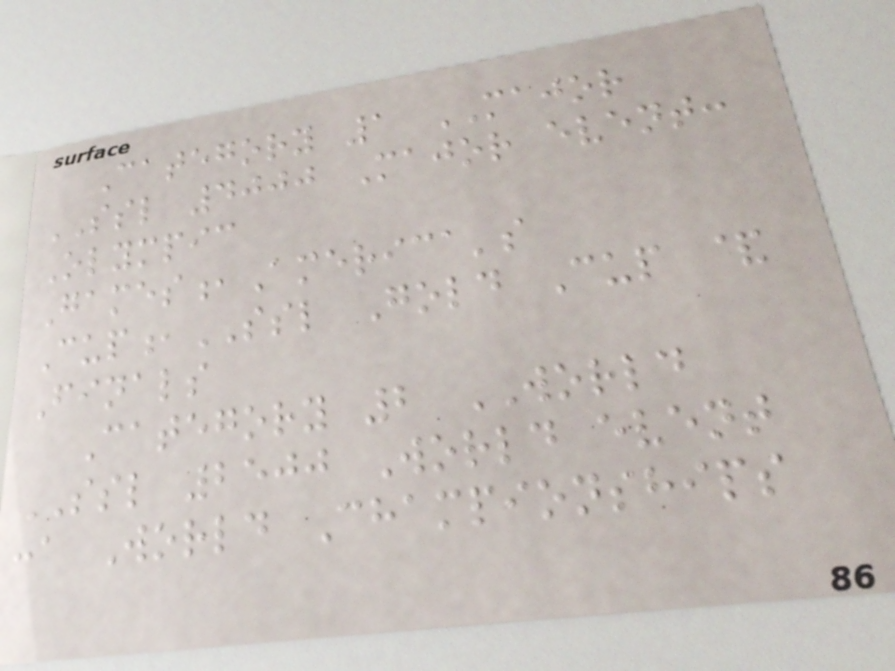Category 1 MAJOR
SSL 4000 Major event:
Olympic
Games,America's
Cup,SSL Gold Cup &
Finals
Category 2 WORLD
SSL 2500 World event
:a World Championships
